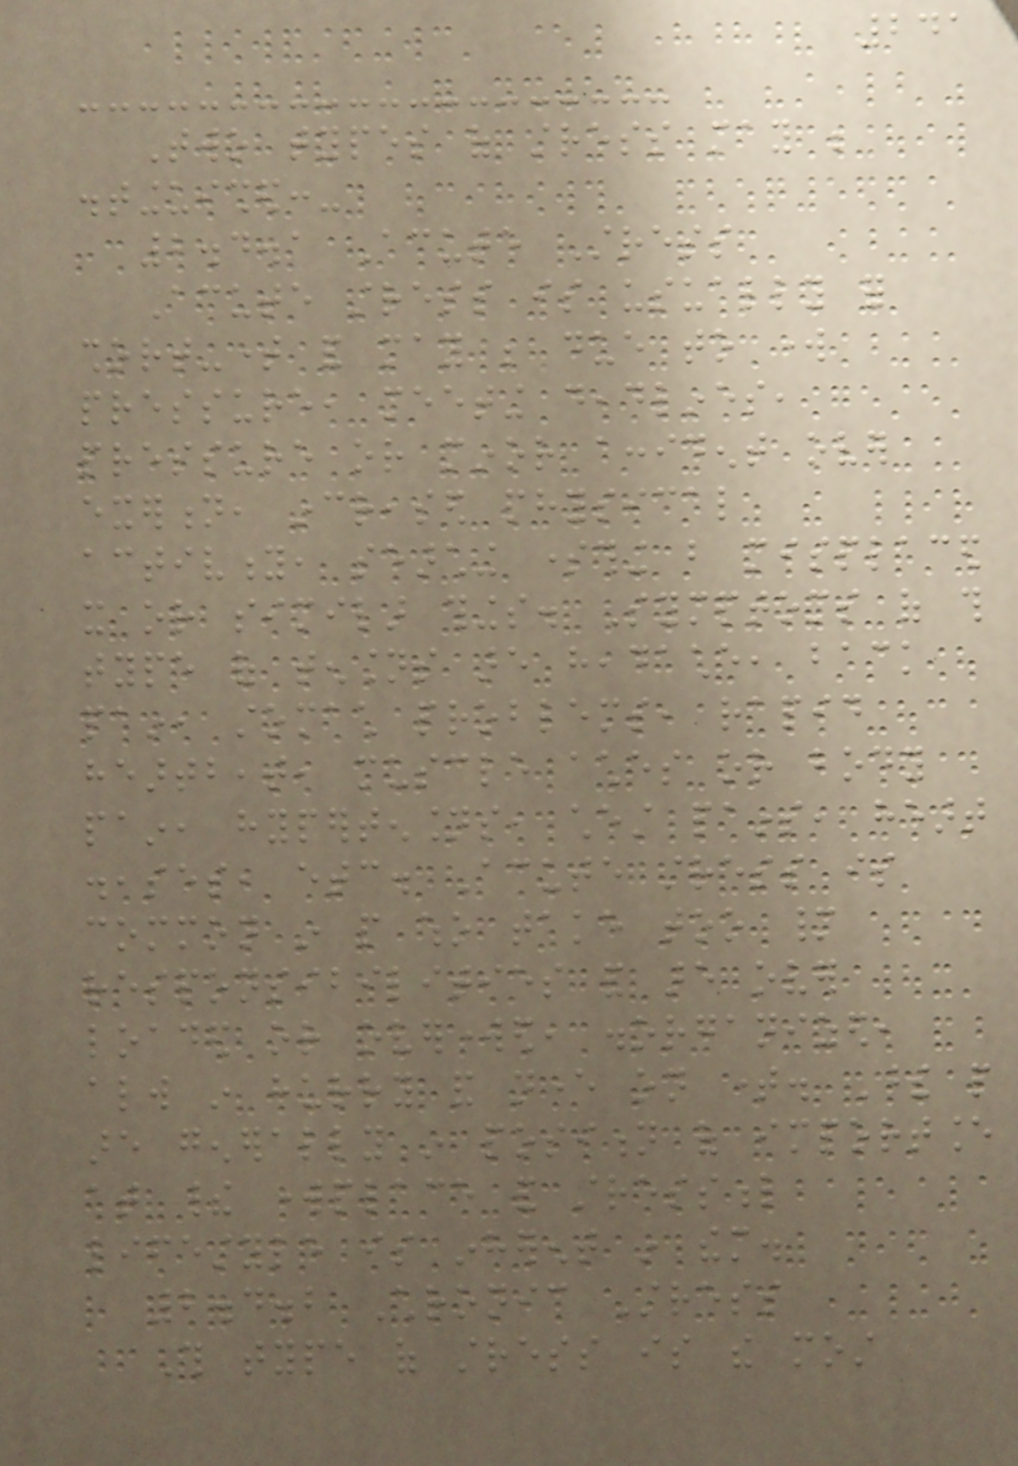241
Two types of stress may be
distinguished:-
2.4.1 Acute Stress
Acute stress is usually for
short-time and may be due to work
pressure, meeting deadlines,
pressure or minor accident over
exertion, increased physical
activity, searching something but misplaced
it or similar things. Symptoms of this
type of tensions are headache, back
pain, stomach problems, rapid
heartbeat, muscle aches or body
pain, hypertensions, chest pains, heart
diseases, etc. Acute stress is
common in people who take too many
responsibilities and are over
loaded or overworked, disorganized,
always in hurry and never on time. These people
are generally in position of importance
at their workplace and stressful
lifestyle is inherent in them.
2.4.2 Chronic Stress
This type of stress is the most
